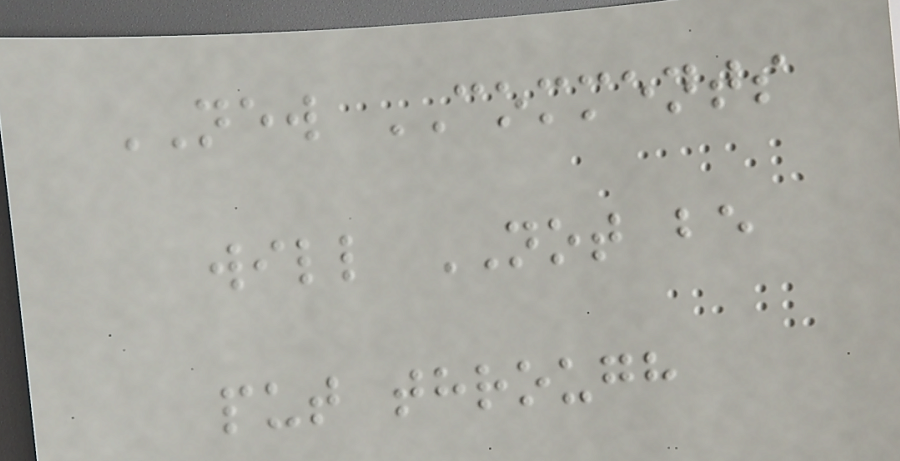NEW COMMENTS
will NOT be
put through
